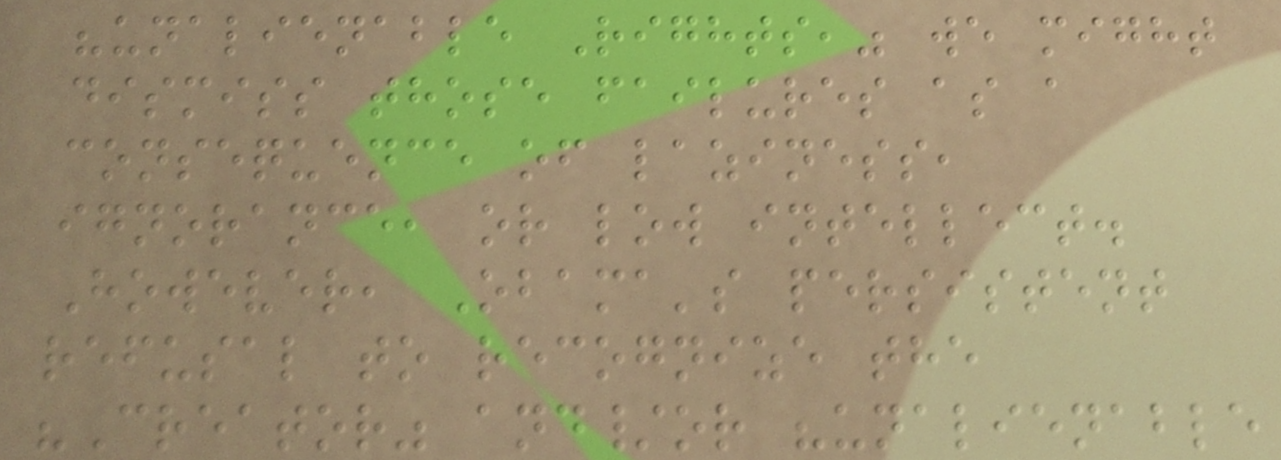"unalienable Rights," we might
dismiss those failures as a
consequence of laziness,
ignorance, or low intellect.
However, Obama's persistent
refusal to recognize the
"Creator" and/or "unalienable
